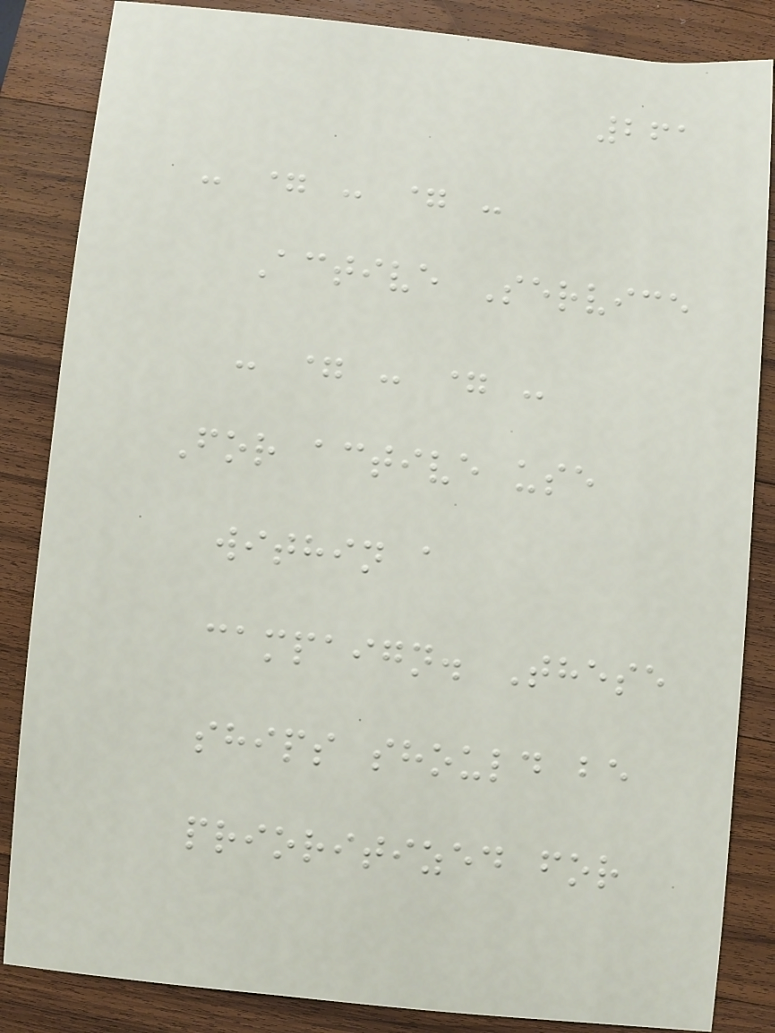261
- = - = -
Active Service
- = - = -
For active use
within a
campaign. These
ships should be
prioritized for
